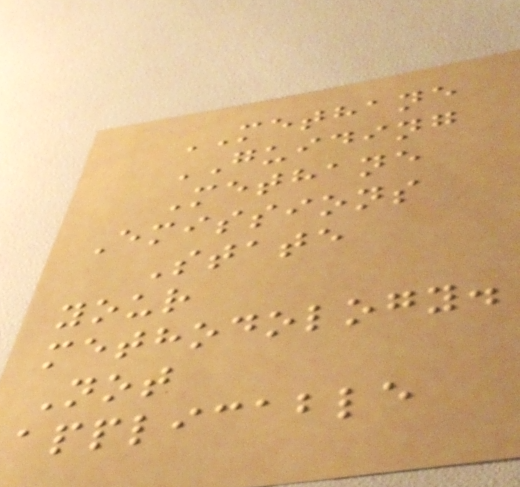METHANE
GUIDING
Methane
Emissions
State
your
methodology.
Not
applicable
